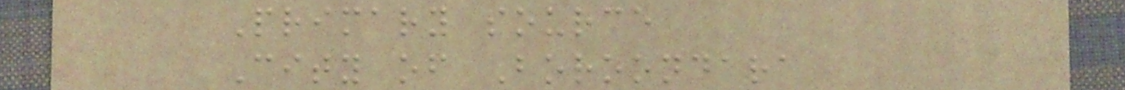Primary source
City of Boroondara
